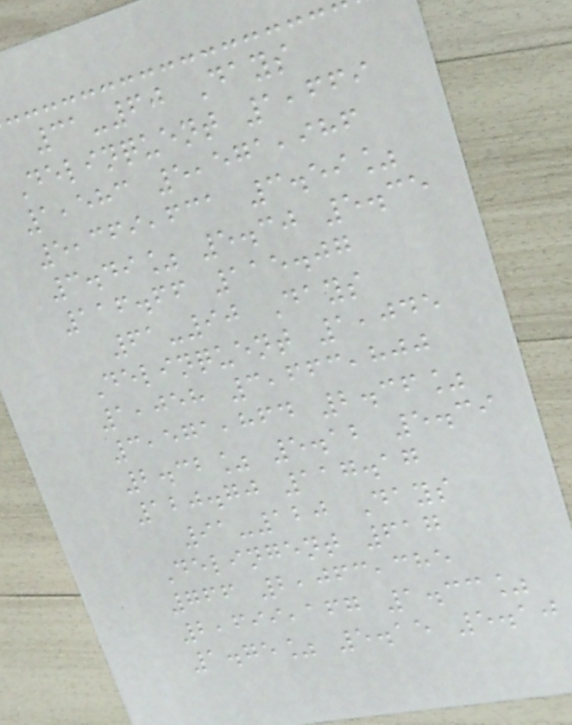31-60 Days
Delinquent 1,669
1,583 5,571,986
5,369,631 3.59%
3.49% 5.30 5.35
116.66 115.07
61-90 Days
Delinquent 1,045
1,058 3,663,800
3,571,864 2.36%
2.32% 5.12 5.39
120.70 117.17
91-120 Days
Delingent 617
766 2,063,385
2,699,167 1.33%
1.75% 5.15 5.10
